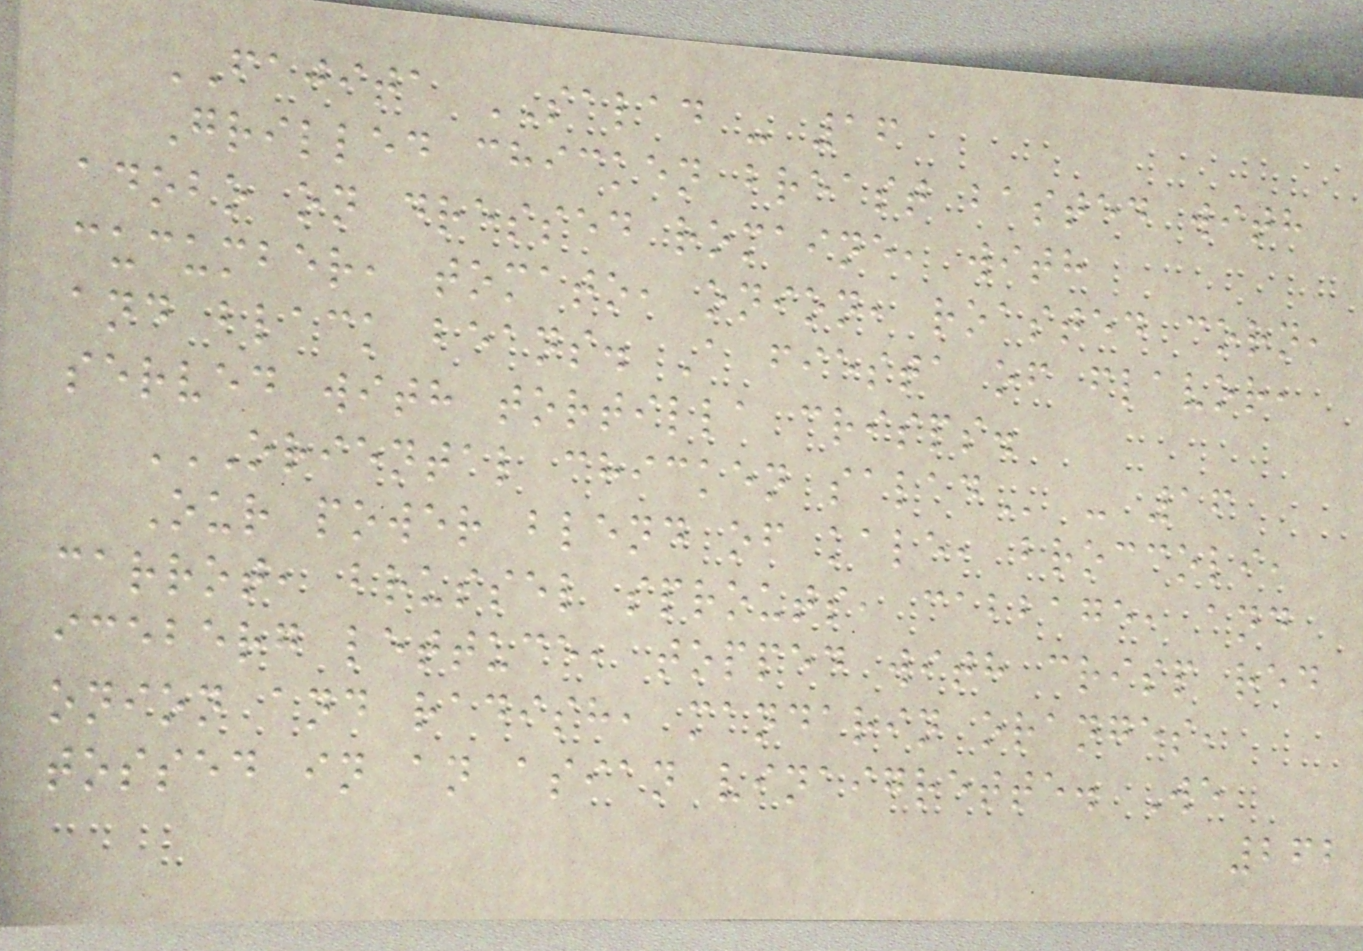FAJITA SALAD - 16
Grilled chicken breast basted with
adobo on dressed romaine, with
cucumber, tomato, onion, roasted corn,
and black beans. A fiesta of flavor,
served with tortilla crisps.
ORIENTAL CHICKEN SALAD - 16
Our power blend of kale, broccoli,
carrot, brussel sprouts, cabbage, and
iceberg lettuce, topped with crisp red
onion and radish, mandarin oranges,
tossed in an asian vinaigrette. We
262
